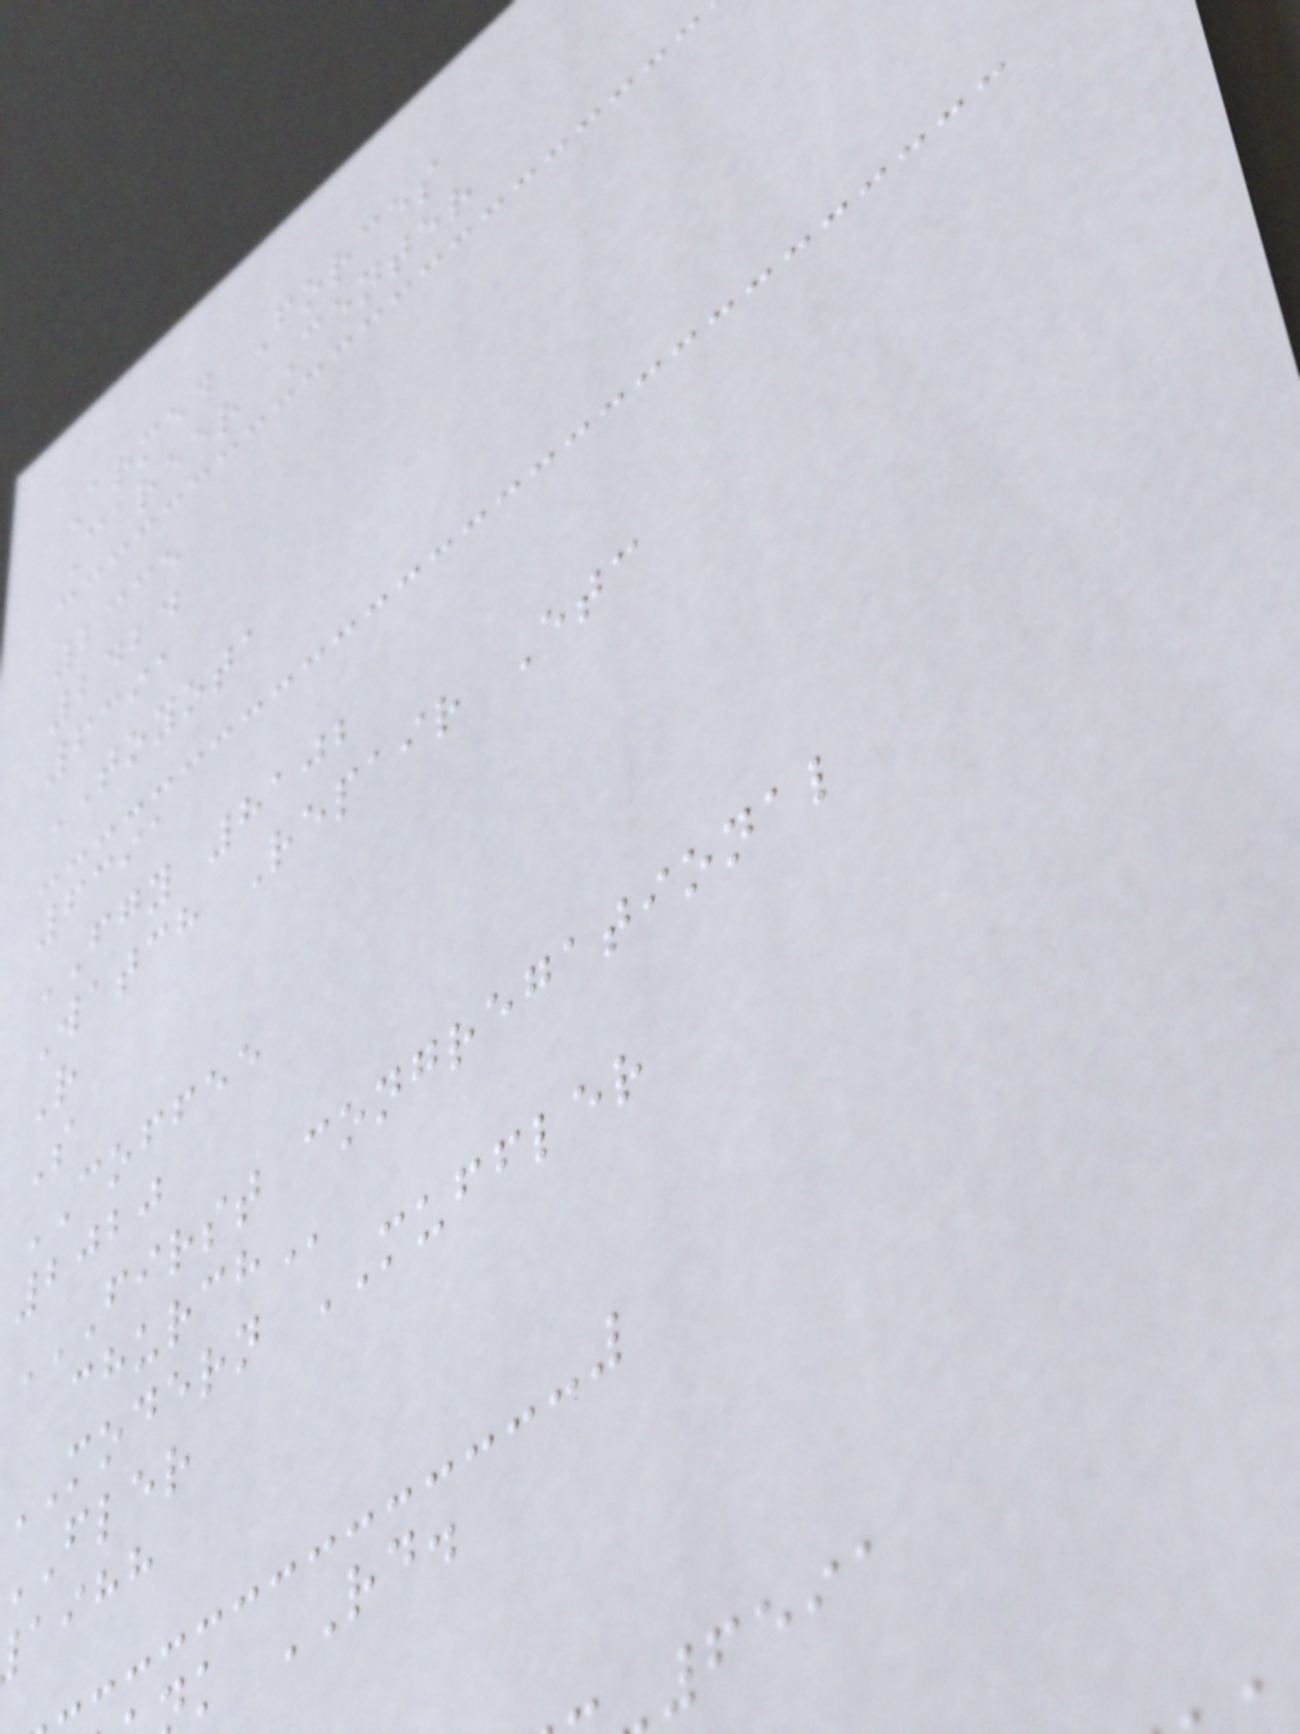Armed Forces
Career Center
2335
2424
6391
TOYOTA
6391
FGY 8102
Watch Repair Etc
R
S
COFFEE
2020
FIRST CONGREGATIONAL
MODERN MUFFLER
fler
aihh
k RD.
